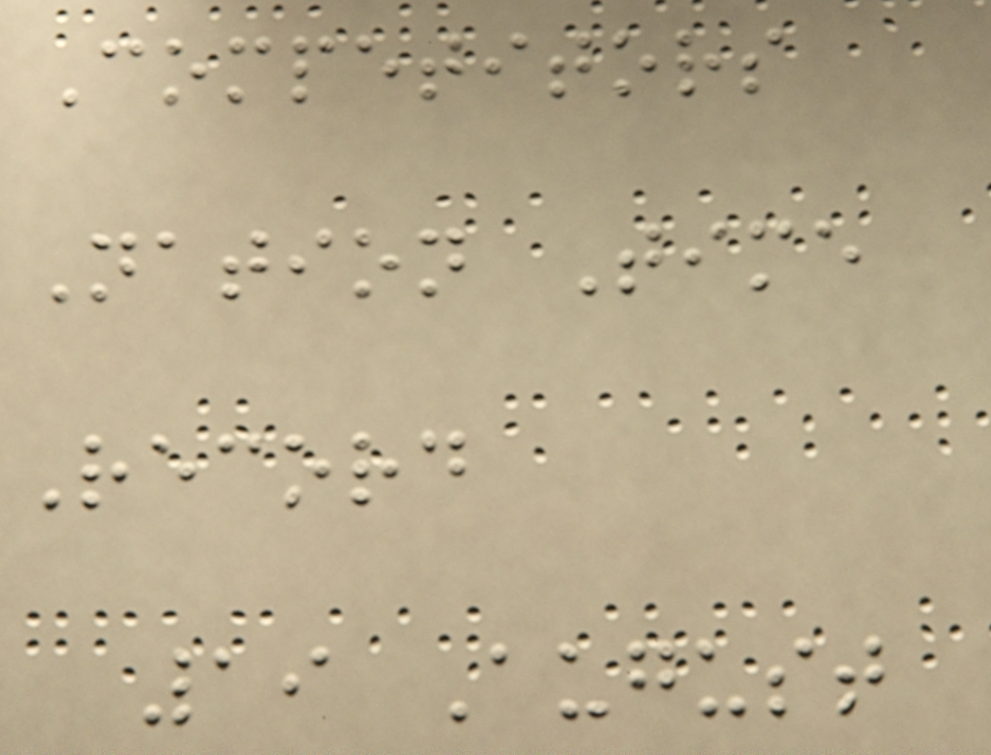Competitors
Nation Time
Record
19 August
